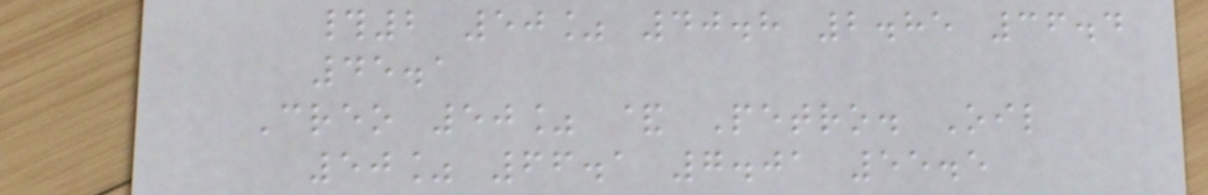#2 50% 40.8 2.85 36.4
45.1
Creo 50% & Petro. Oil
50% 66.1 7.01 55.5
